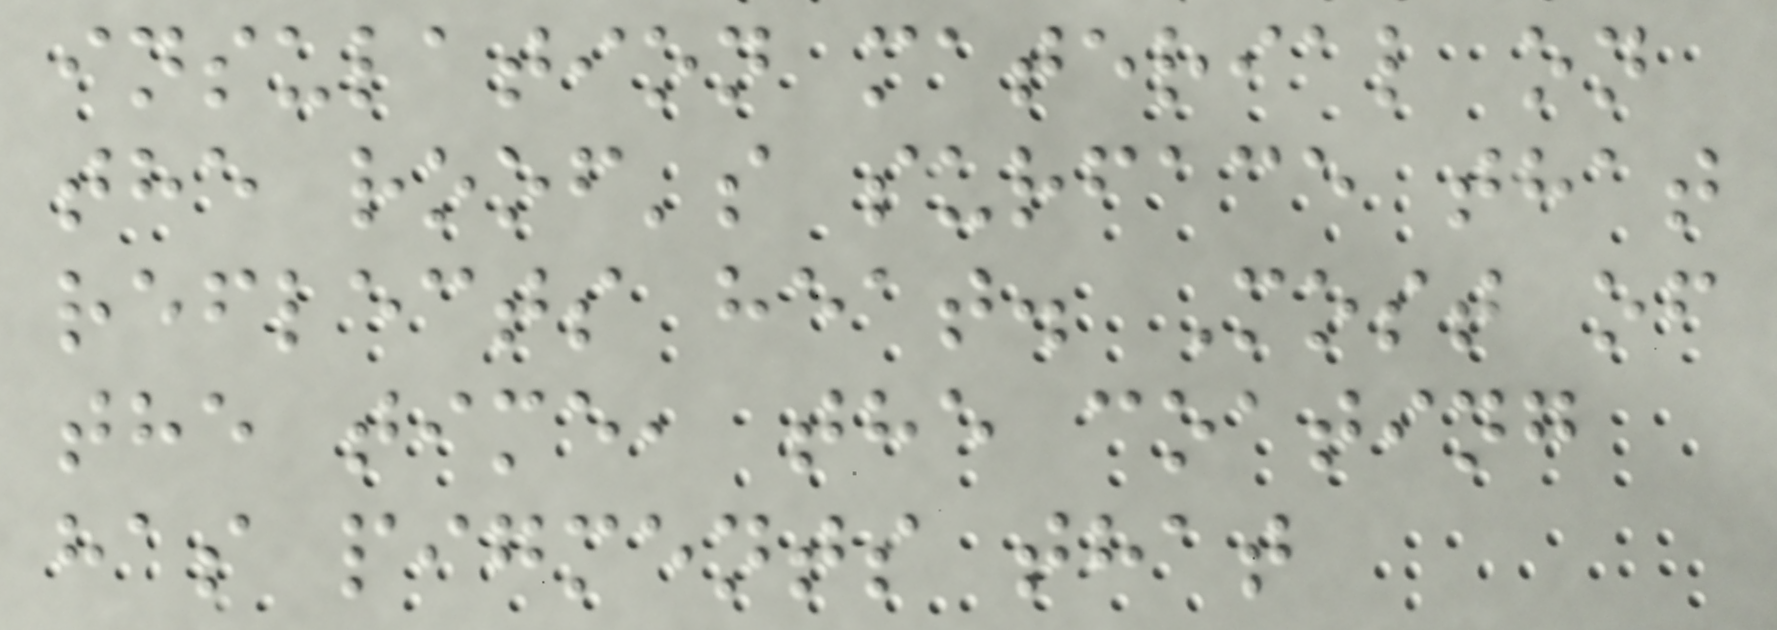insulation material on
the roof's surface that
reflects heat. Most of
the time, the coating
has pigments that
